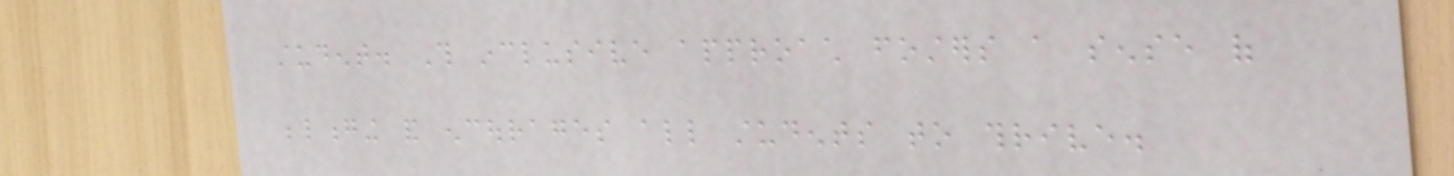student. This inclusive approach fosters a sense of
belonging and encourages all students to thrive.
